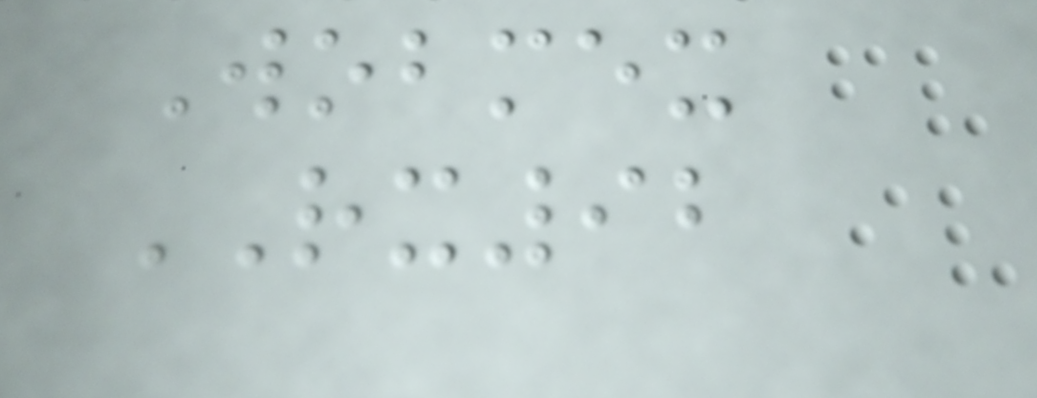Wobmex
RX92
